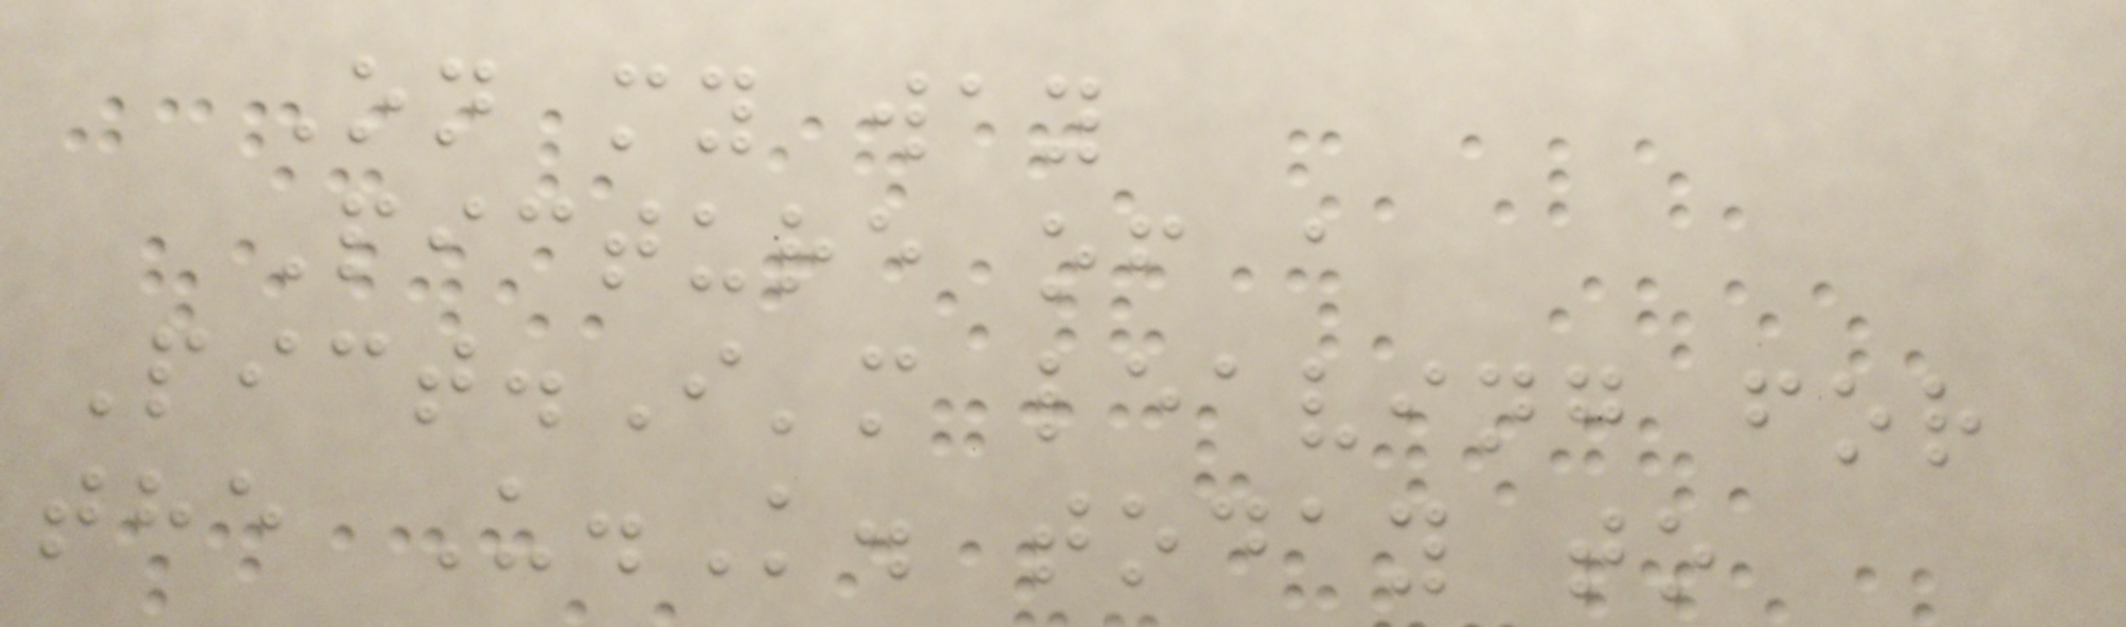On my way
Picture of a
Pict.I'm leaving for
the U.K. today to
